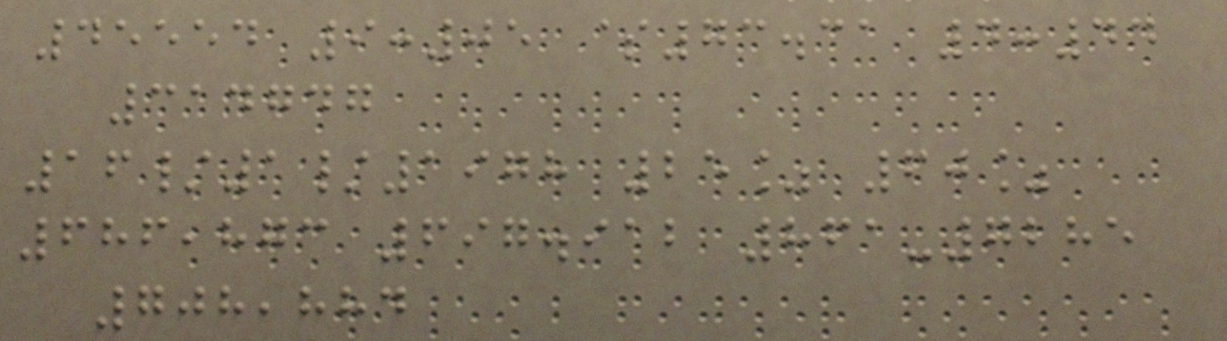45554 9:05 $73.31 4:44
314747
16/1/1978 25% 60%
686,873 697.912 861-7285
708,884
